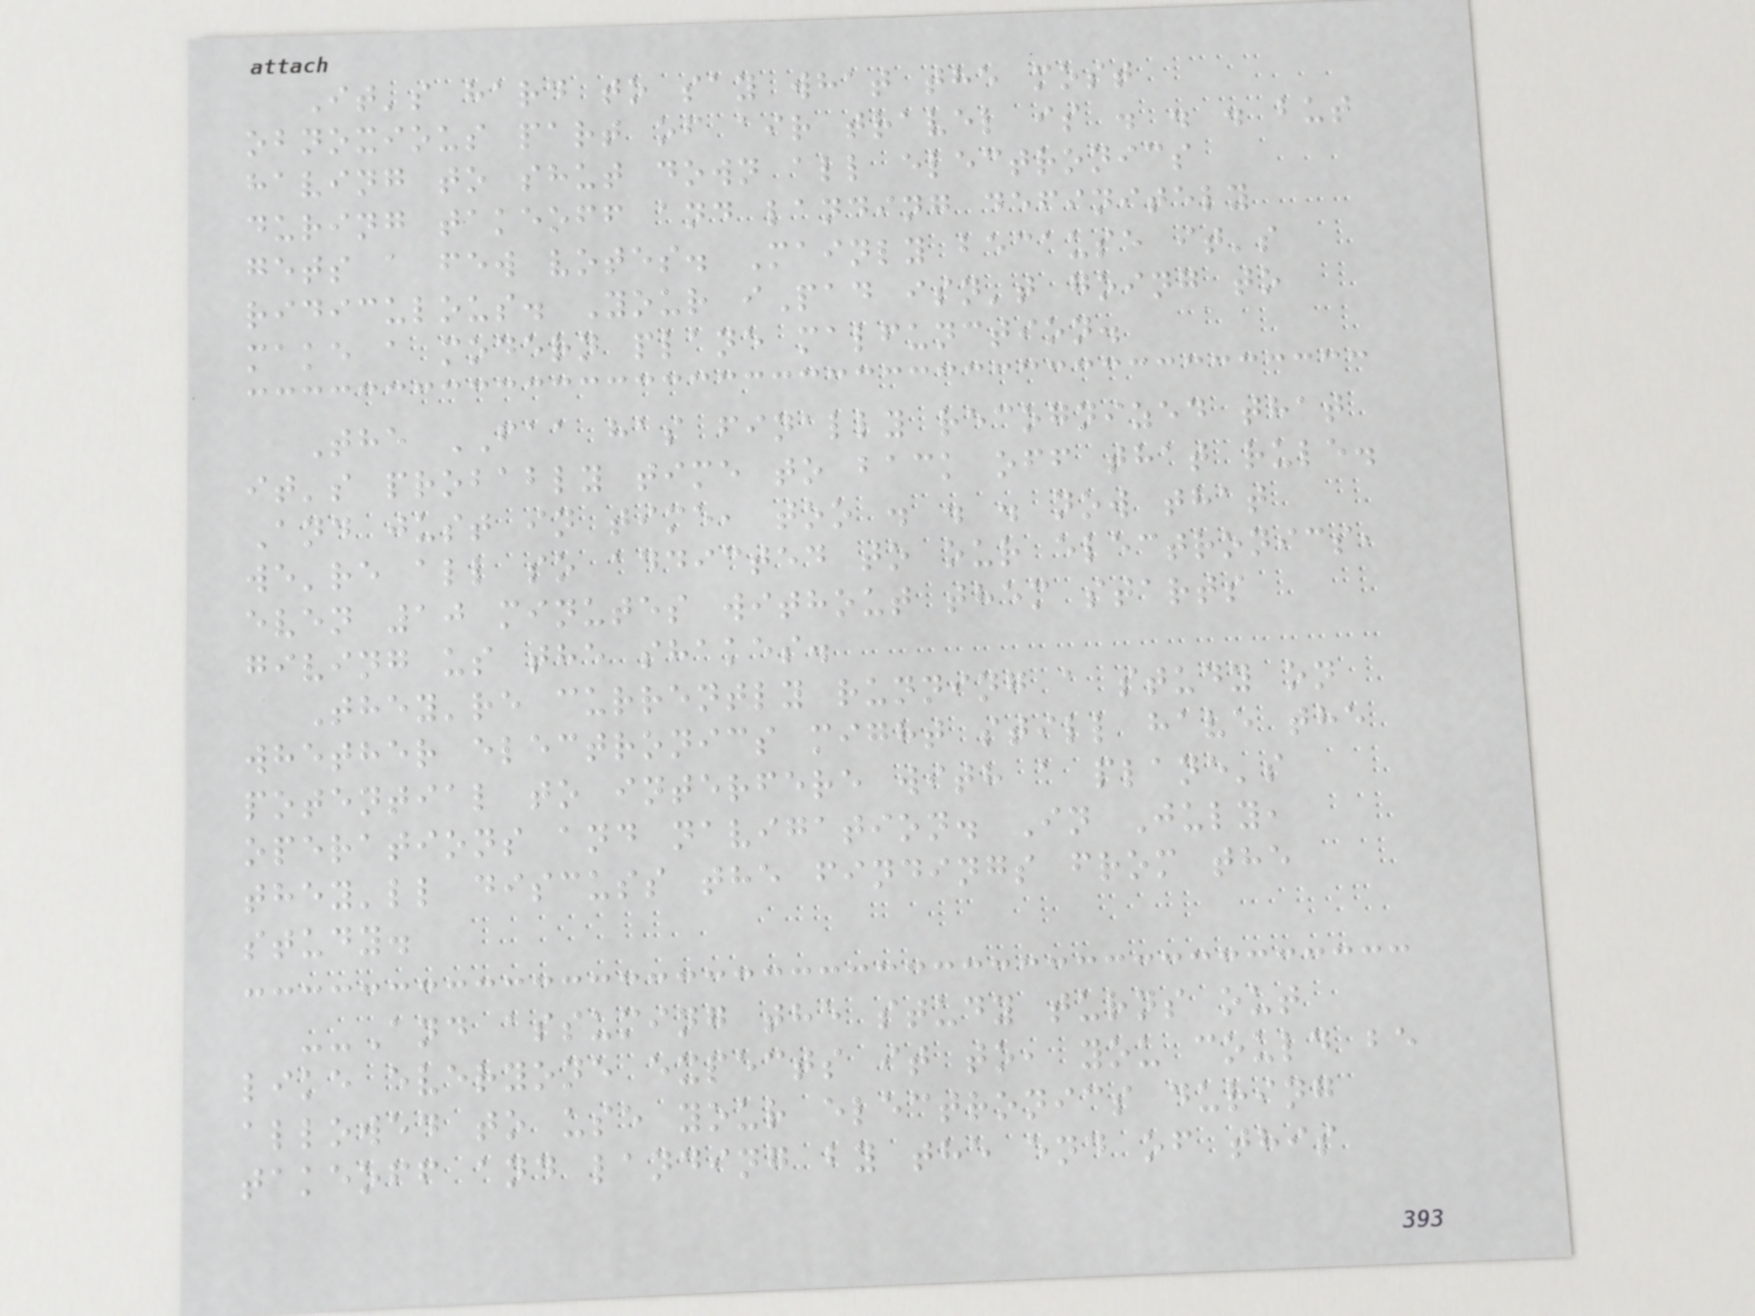It's hard to say what the most
obnoxious part of air travel is . . . but
having to shut down all electronics
during takeoff and landing definitely
gets a few votes. Mainly because it's
ridiculous. Your iPad isn't going to
make a modern plane malfunction.
The FAA has finally recognized that
it's probably time to back off that rule.
And just in time, too . . . now that
we're all so addicted to our electronics,
even 10 minutes without them starts
giving us the shakes.
They're currently running a study on
whether electronics might still have the
potential to interfere with a plane's
operations and navigation. In July,
they'll discuss the findings from the
study.
--And assuming the study turns out
like everyone expects it to, you could be
allowed to use your electronics during
takeoff and landing by the end of this
